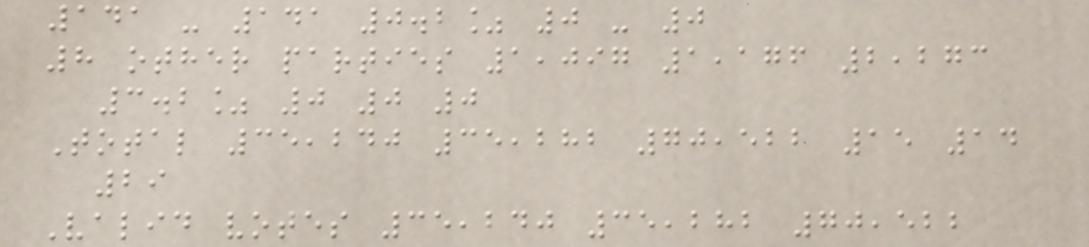141 - 141 0.2% 0 - 0
8 other parties 1,097 1,176 2,273
3.2% 0 0 0
Total 35,240 35,282 70,522 15 14
29
Valid votes 35,240 35,282 70,522
